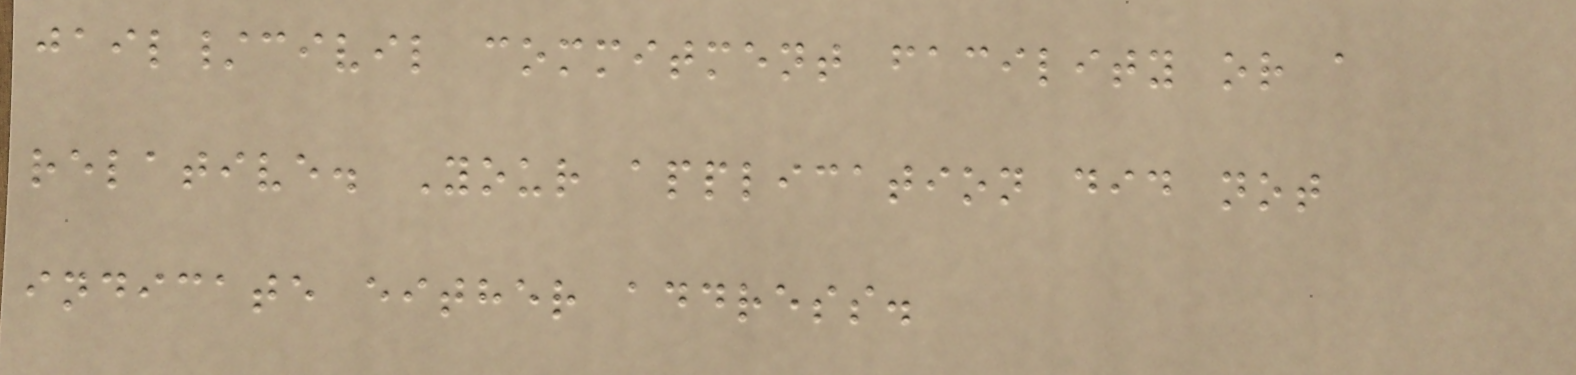jail/civil commitment facility or a
relative. Your application did not
indicate either address.
